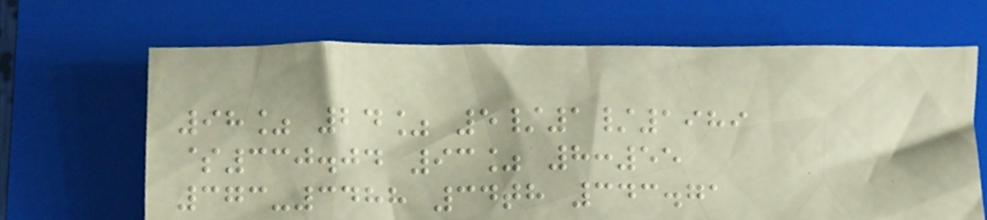98% 24% 5/1/1989
$330.04 93% 8:55
373-3488 34th 343.71
